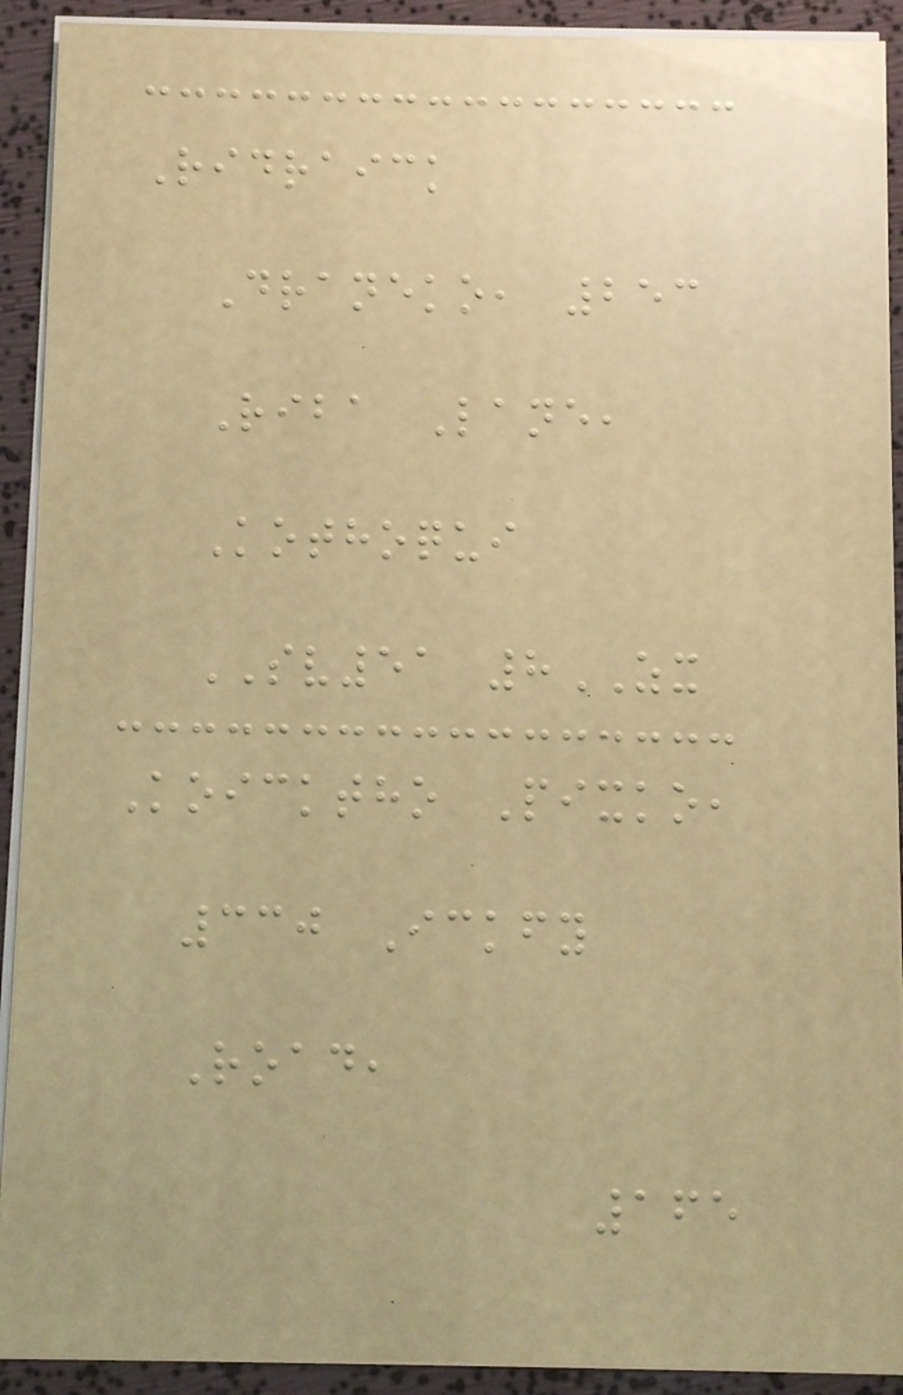Ridraick
Draneko, 253
Riba Lane,
Kothoqui
SV51 8ZX
Koicktho Pixko,
330 Ickfy
Road,
165
